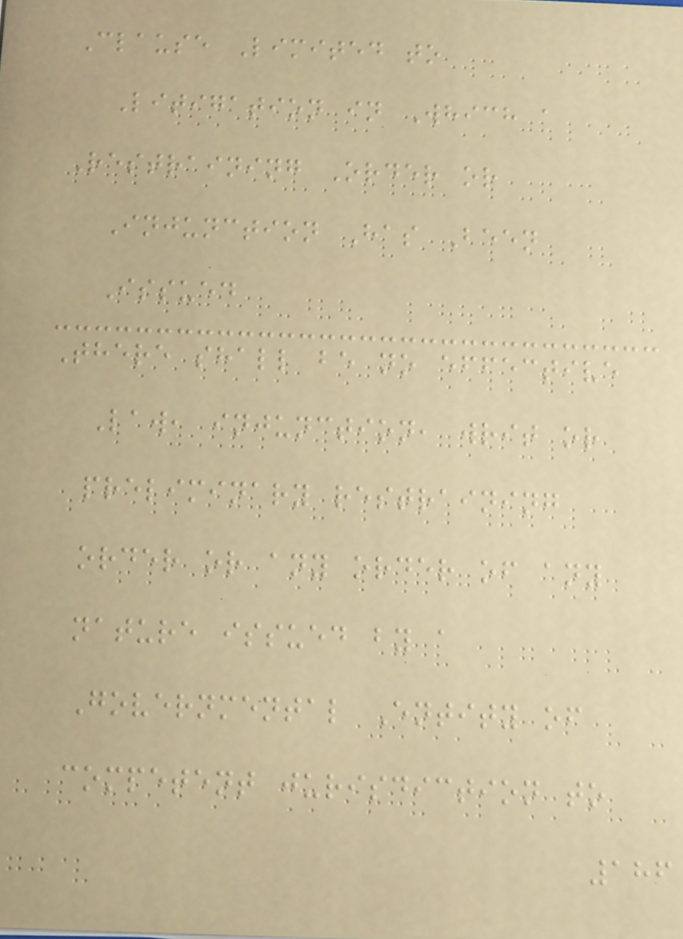Clause Limited to
Litigation in Which a
Restraining Order or
Injunction Has Been
Issued
There shall be no effective
Law, injunction, writ or
preliminary restraining
order or any order of any
nature issued by a
Governmental Entity of
competent jurisdiction to
186
